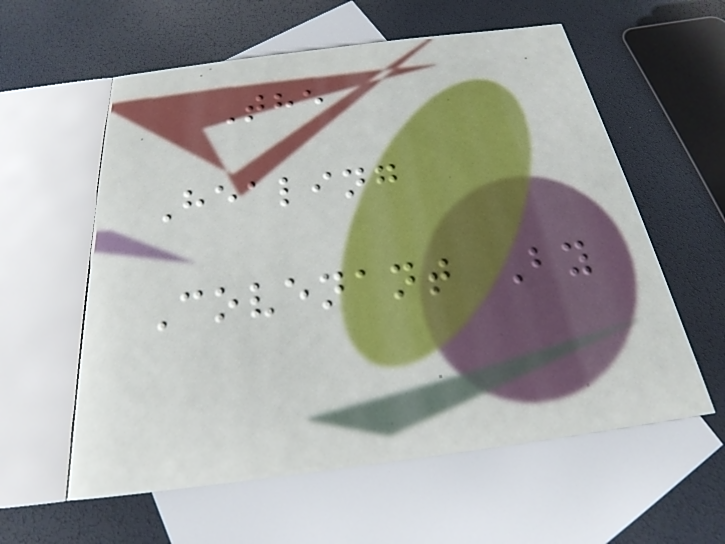The
Healing
Covenant By
